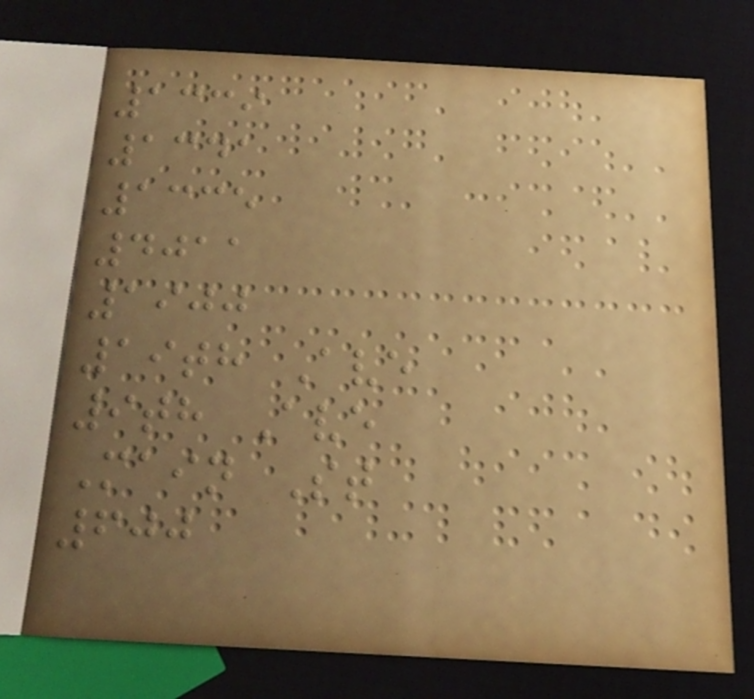1339
1341
1335
4011
1900
19th Ave
9th Ave
Main St
600
